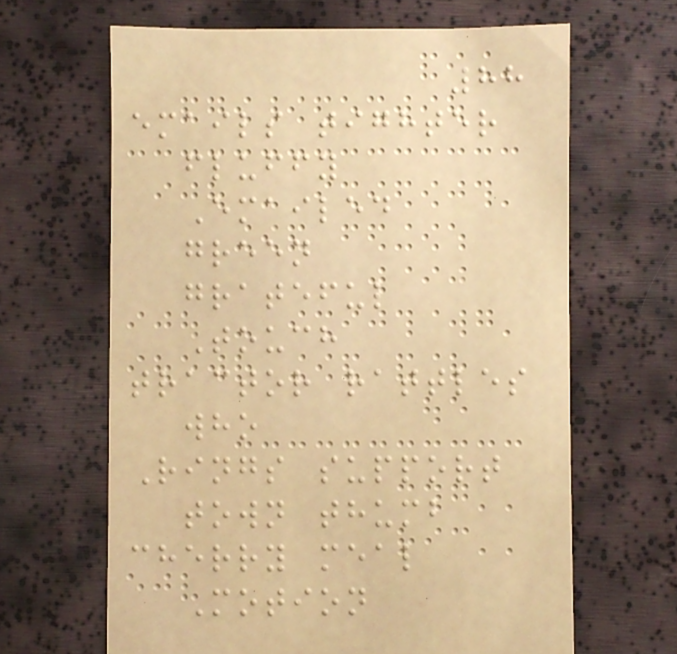88
emails tighter
fluffy
Emailed
green
grateful
Touch
tractor rattles
who
Rings support
town thumb
cherry meal
Motion
